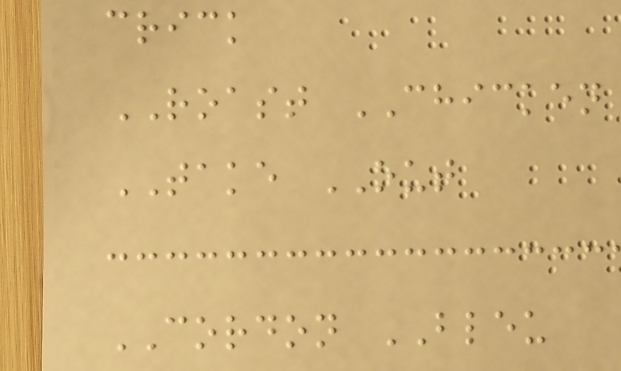crick
ROAST CHICKEN
TAKE OUT
CORDON BLEU
